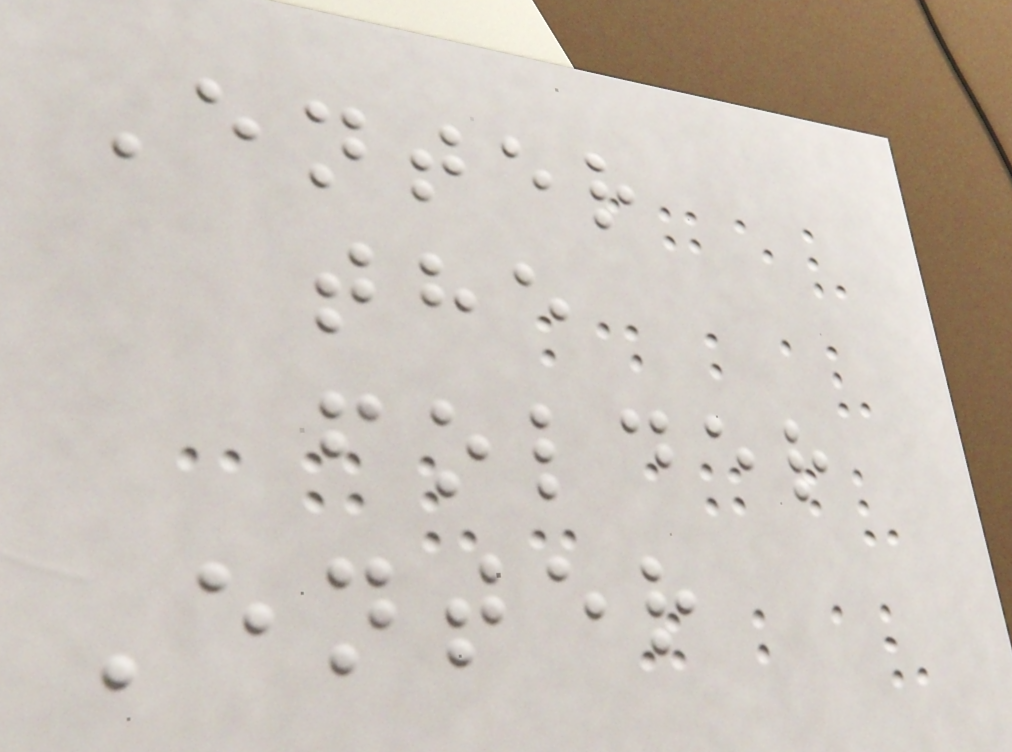Enter
the
folder
Enter
